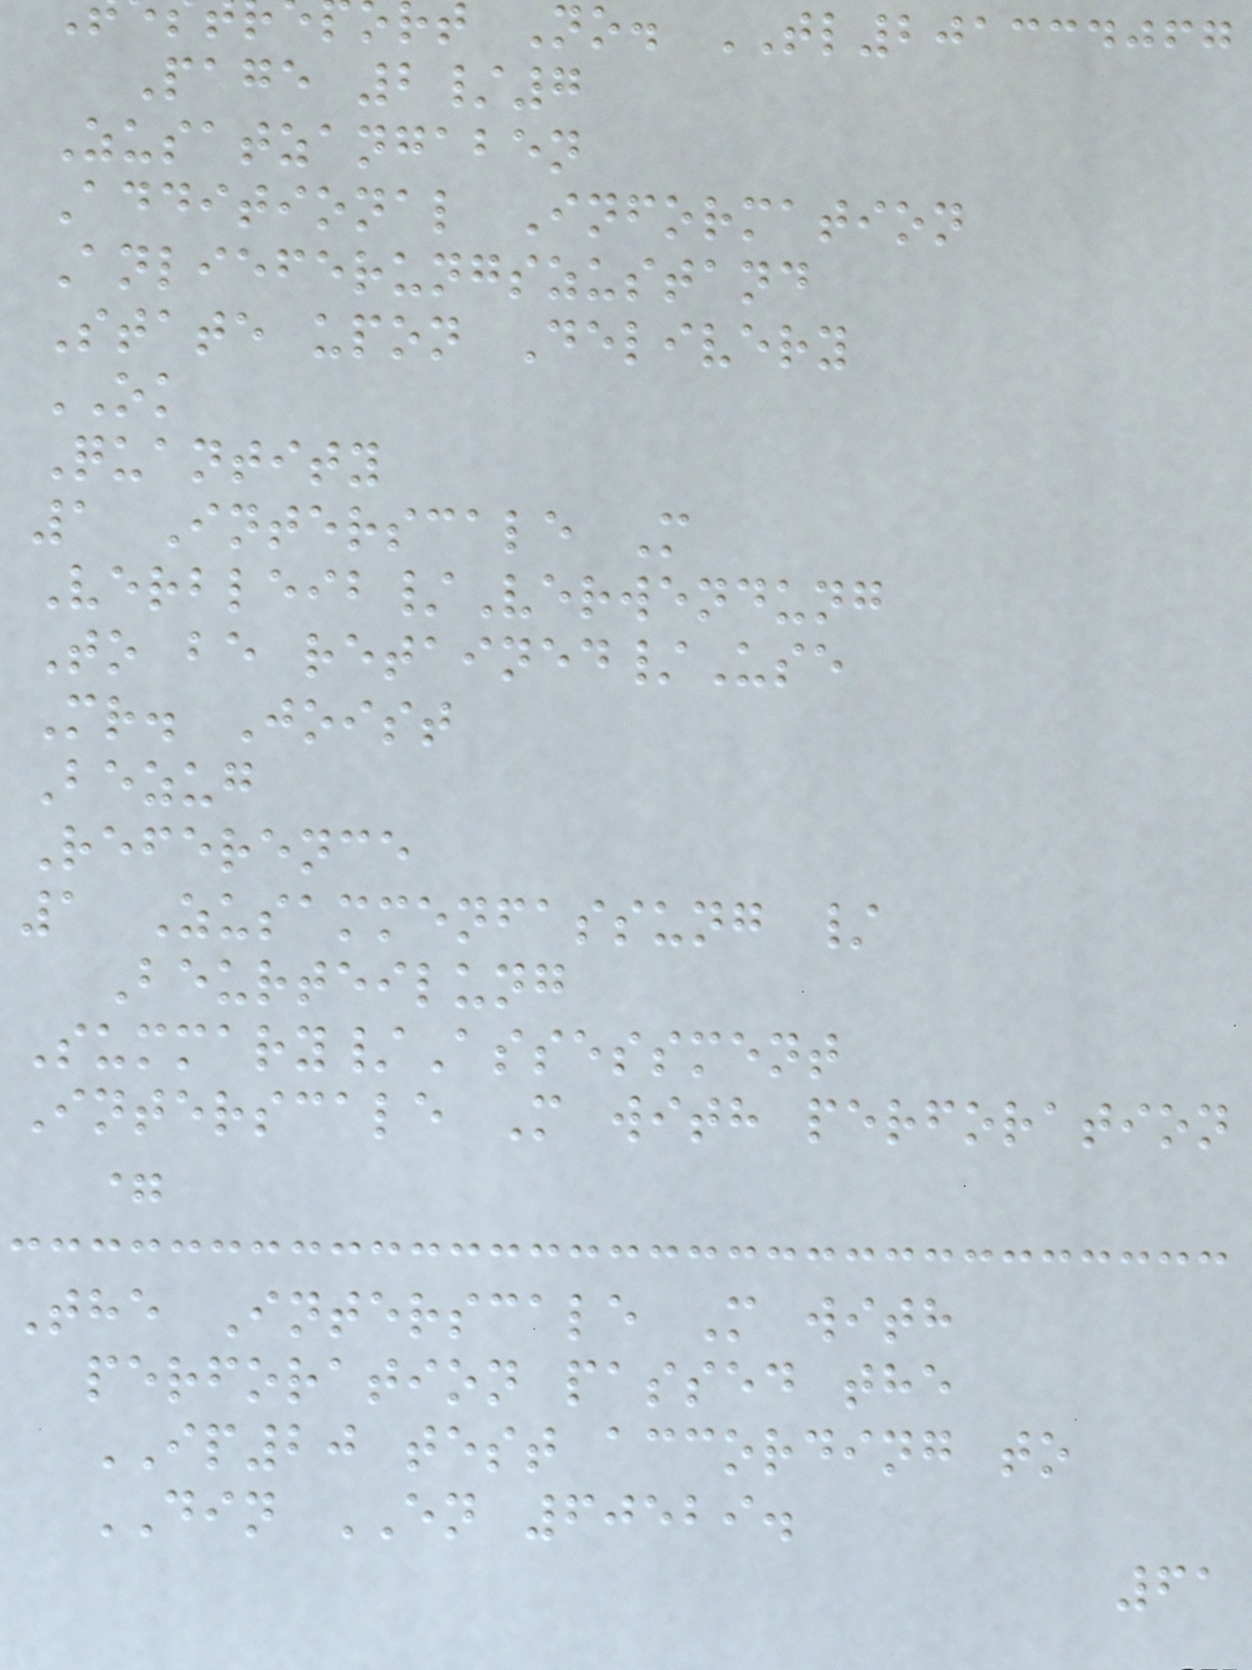t No. TL201334067
Page 2/7
Zusatzangaben
Additional Information
Anlieferungszustand
State upon Delivery
OK
Quantity
1 Interscale M
Verbleib/Verwendung
To be retained/Use
Mr. Joist
Bezug
Reference
1 Zusammenfassung /
Beurteilung
Summary/Assessment
Interscale M with perforation
=
The Interscale M with
perforation passed the
IP20 test according to
DIN EN 60529.
61
